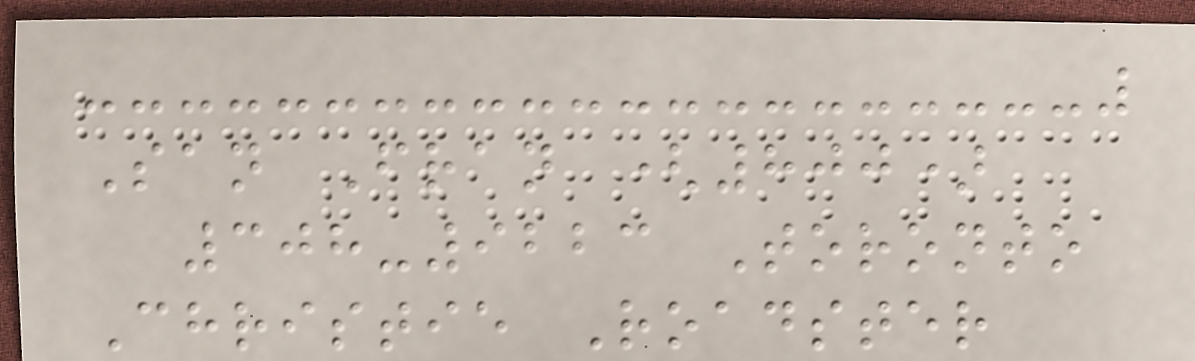San Fran (800)
308-9223 Toronto
Christie Roadster
